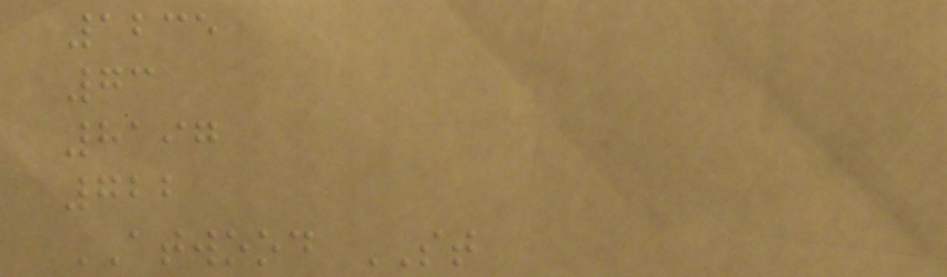1235
73
8197
722
ATWOOD ST
